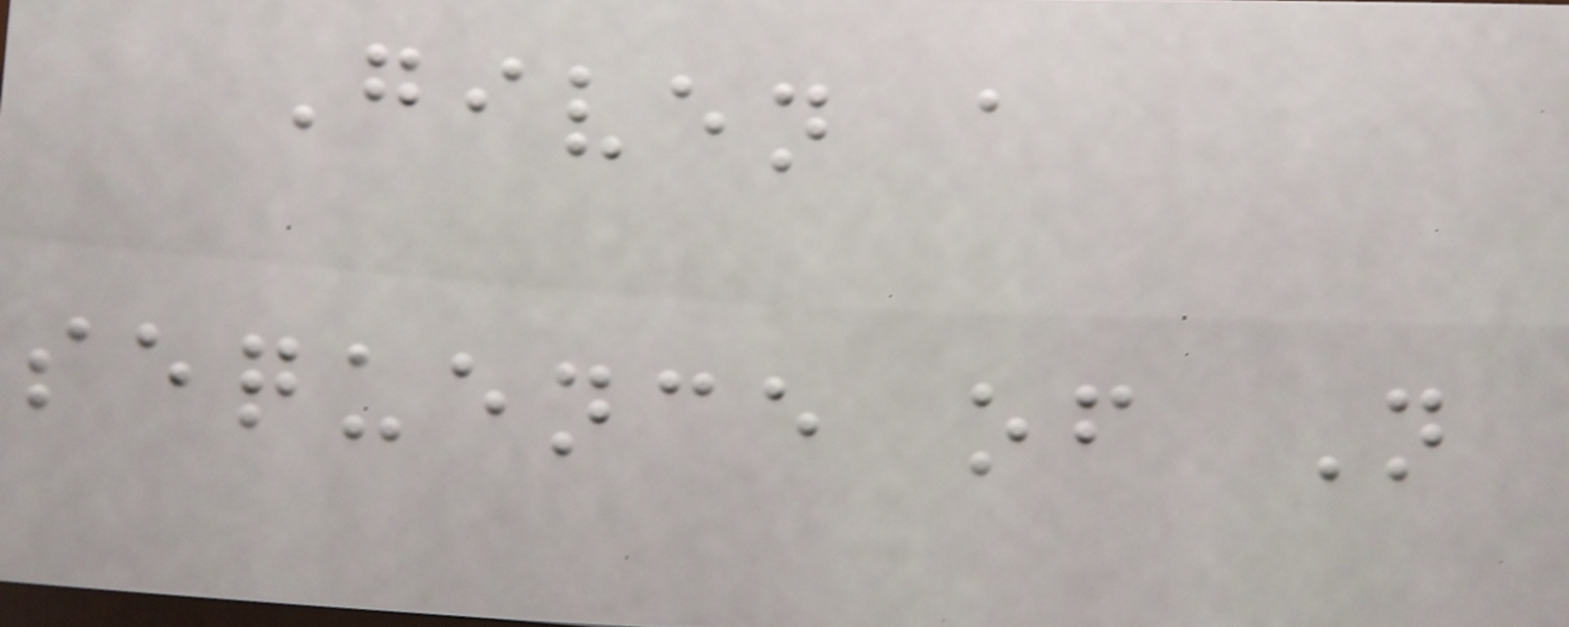Given a
sequence of N
